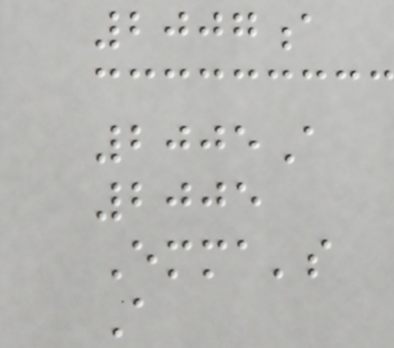2007a
2005A
2005
Emma's
A
